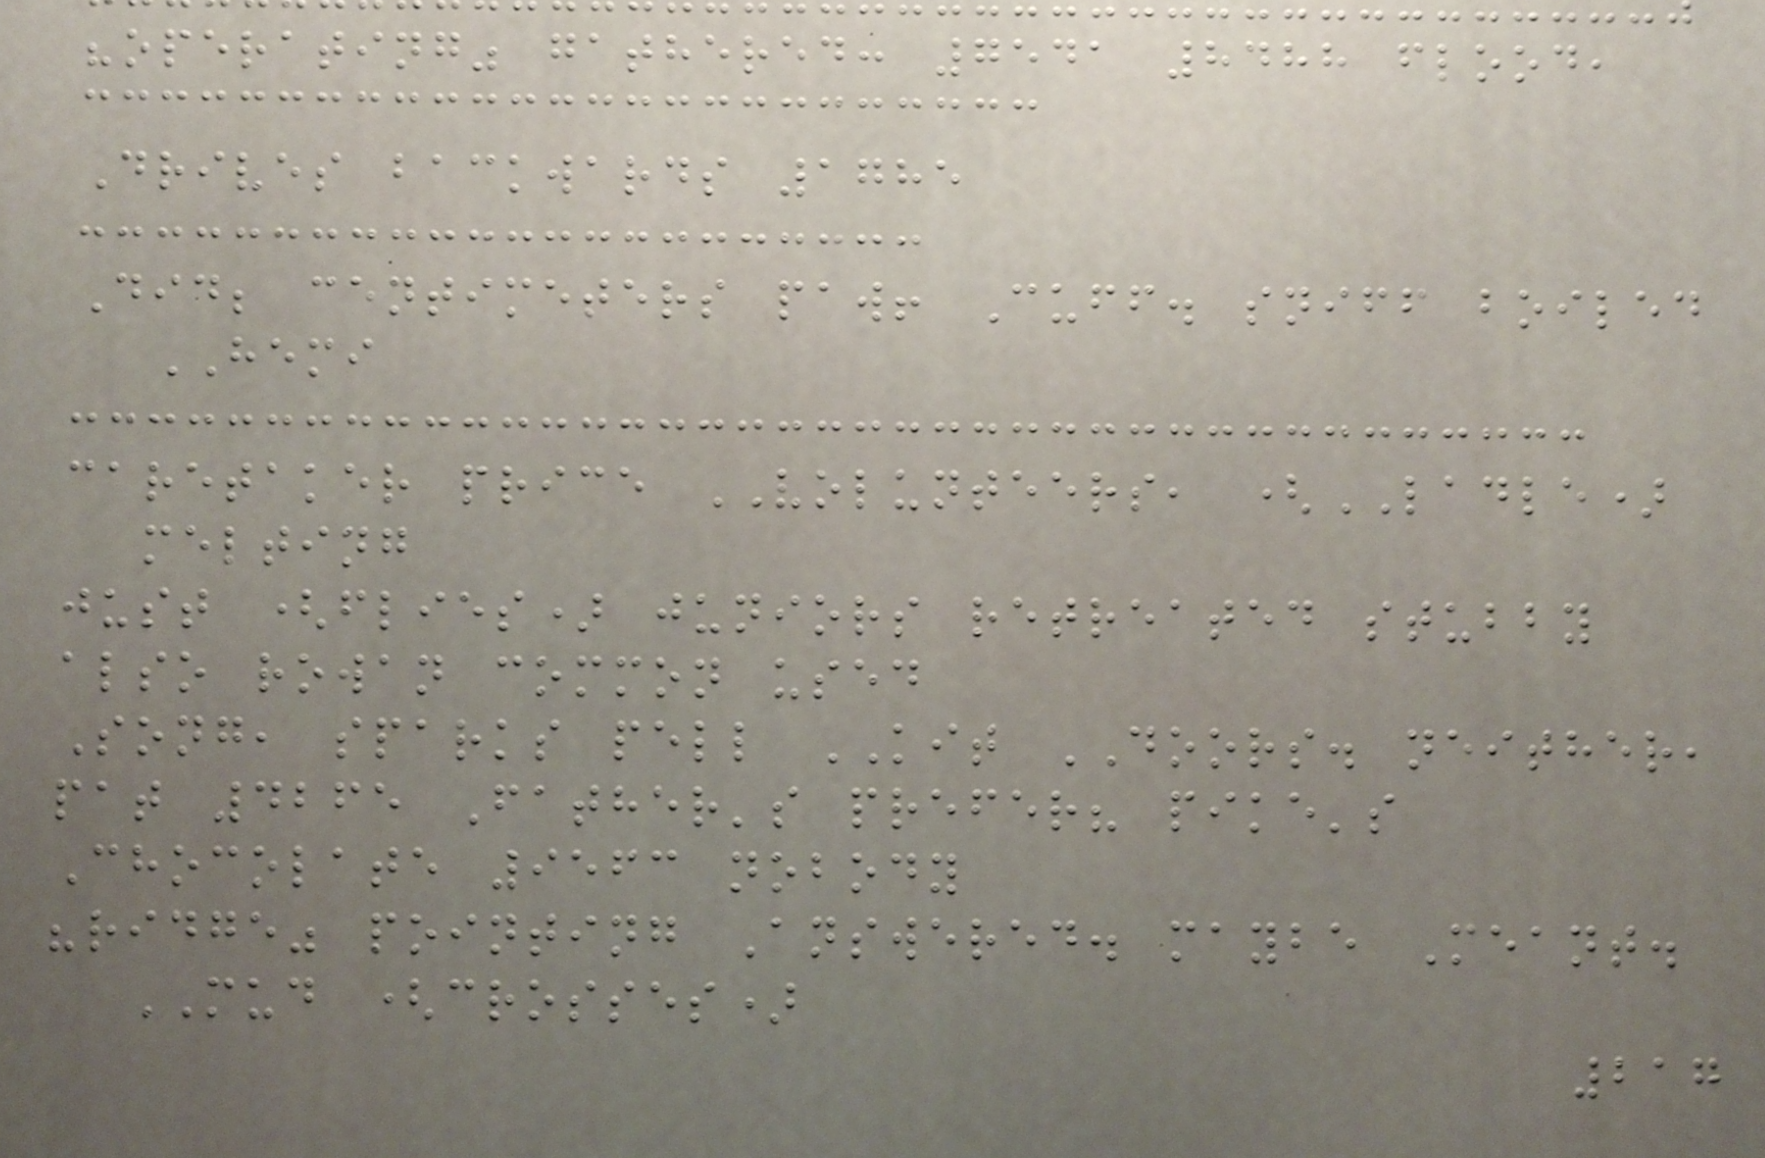"operating" gathered: 7541 8488 flood,
Drives backwards 1785
Did; centimeters paw! Cuff. sniff boiled
HEMI
caretaker price VOLUNTEERS, (LADLE)
melting
just (flies) juniors retreated stubby
also rowan common used
Song, sparks pell KIT DOORS. neither,
pat 4265 Father's prefer? pike's
Chocolate 9563 nobody
"ridge" pointing Answered. maybe Meant.
MUD (crosses)
217
